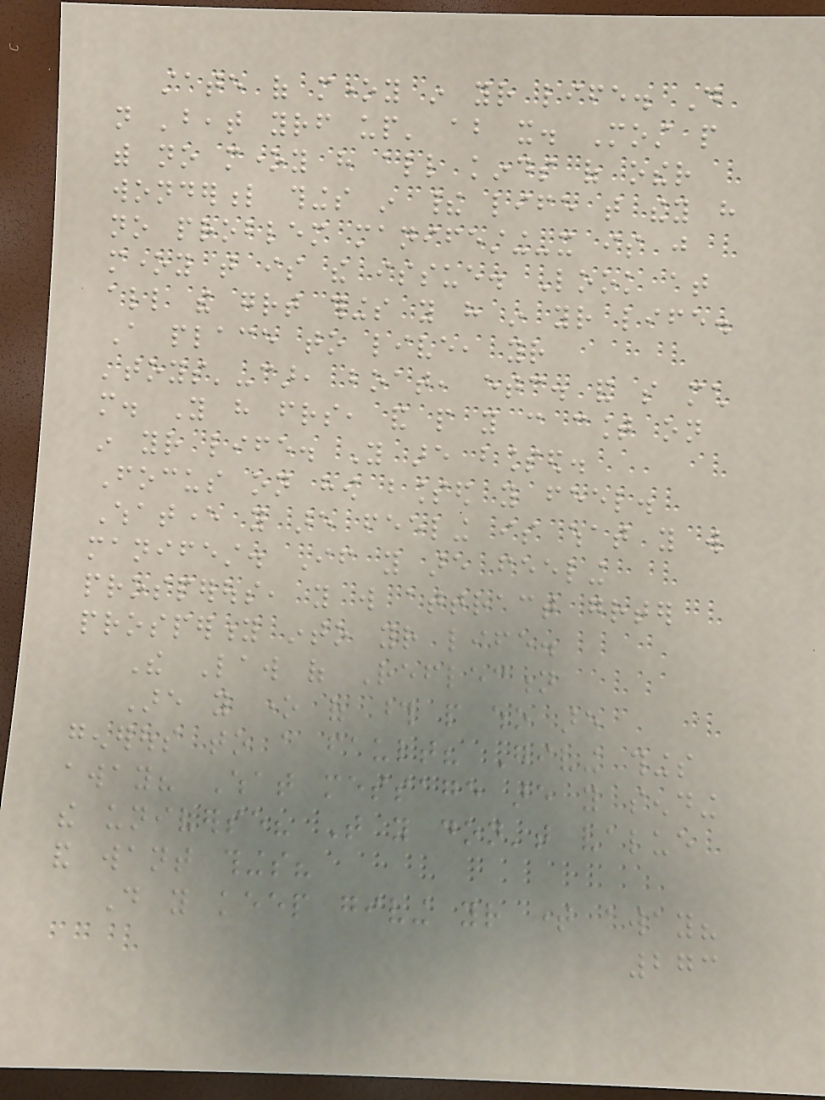state of money in your life. Do
not 'beat yourself up' about it. Most people
with no money have all kinds of other
wonderful things in their life that they have
no problem manifesting-it is just
money that is the issue. Look at
all the great things you have in your life.
A place to live, your
'toys'-car, boat, etc. and so much
more. You have friends, and people you can count on
in your life. You are blessed.
Focus on how blessed you feel.
Whatever you are feeling is what you will
manifest. If you are feeling
prosperous, you will attract greater
prosperity into your life.
The Law of Reflection
Are you one of those people who are
generous to a fault? Giving things
away? What message are you sending
the universe? That you don't value
and want things?
Do you keep giving your time away?
273
